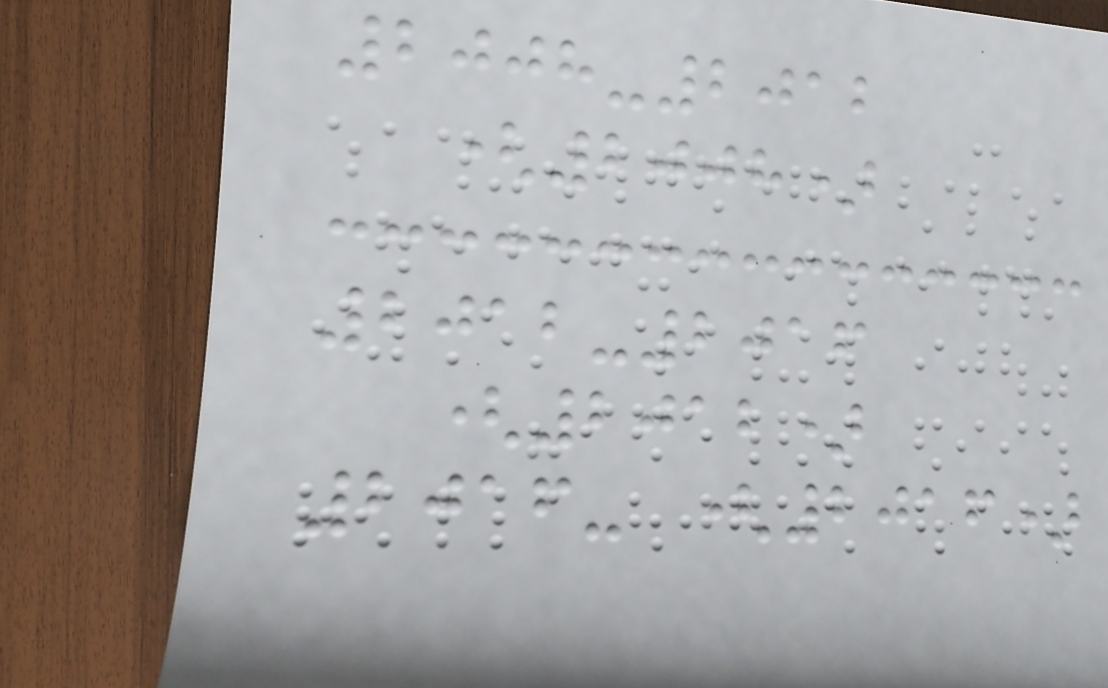2008-2012
(2008)
2012-2016
(2012)
2016- (2016)
